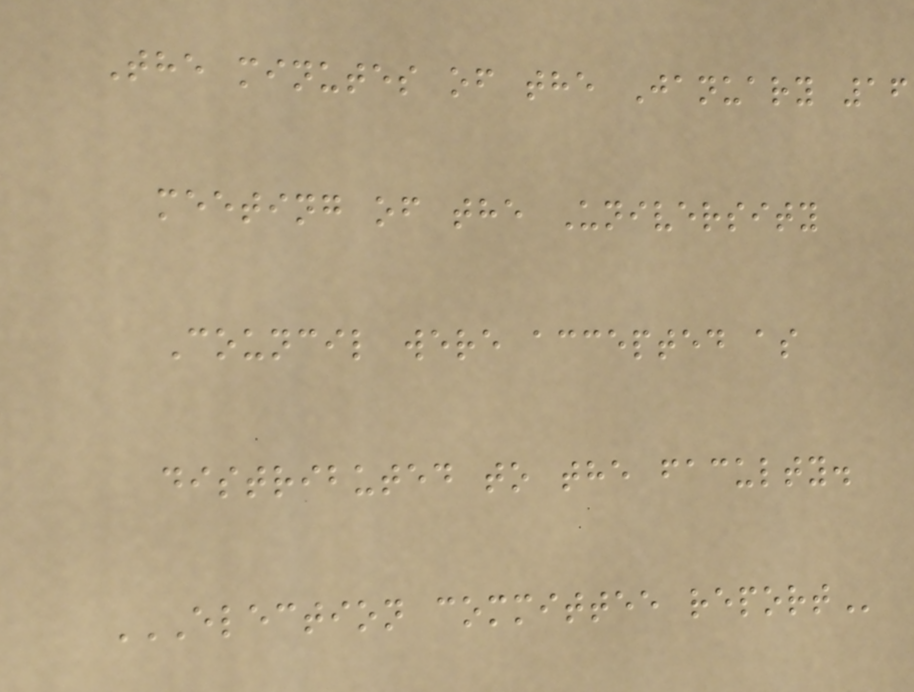The minutes of the January 16
meeting of the University
Council were accepted as
distributed to the faculty.
ELECTION COMMITTEE REPORT
